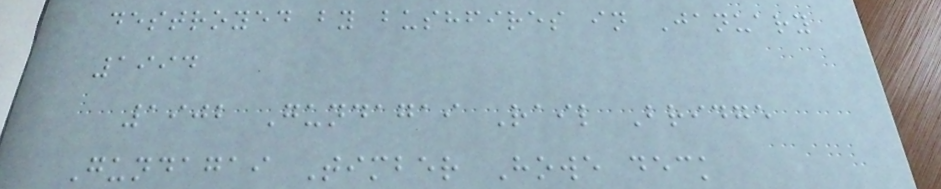destroyed by bushfires in January
1994
1902 Gundagai Rail Bridge
Gundagai Timber Howe deck
